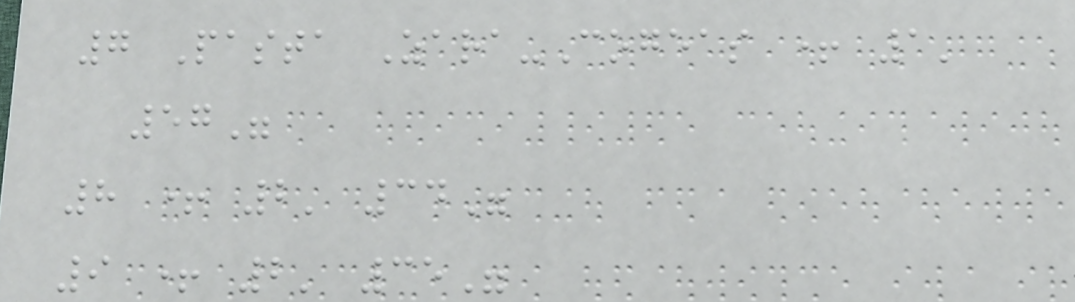7 Pasta Zara-Cogeas + 1'
57"
8 + 2' 34"
9 + 2' 35"
